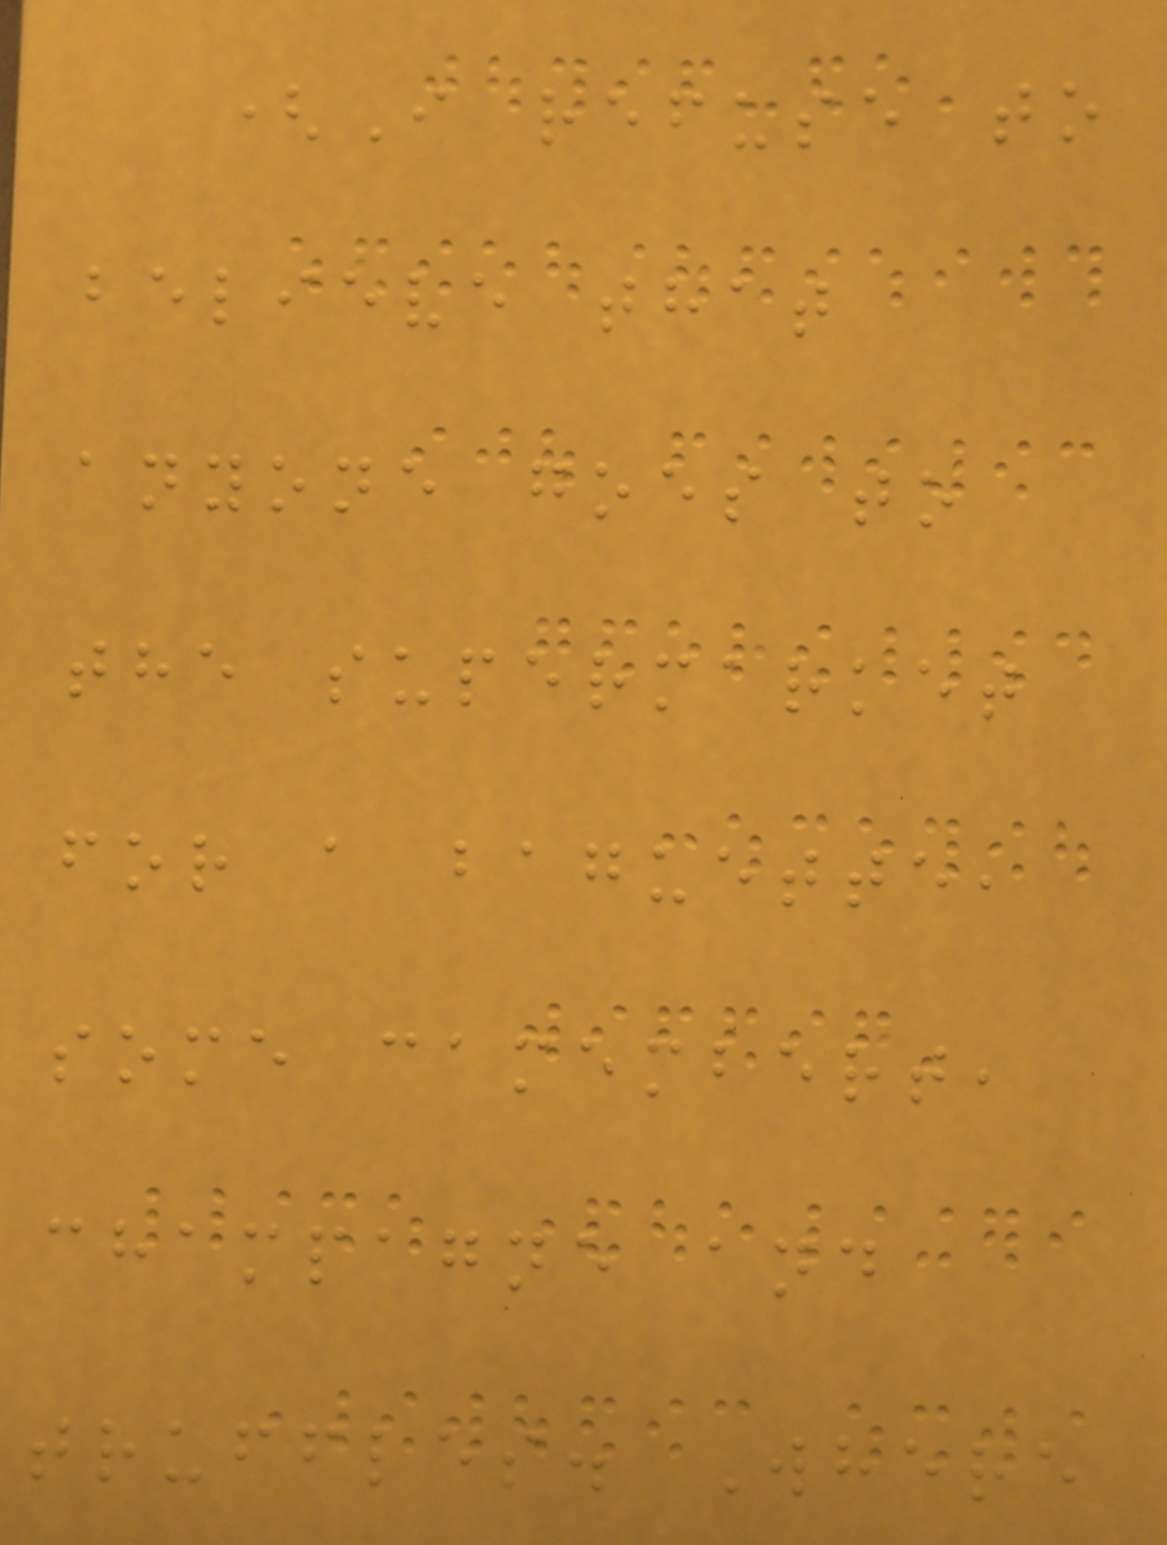(I refuse to
believe that
anyone goes to
the supermarket
for a baguette,
some camembert,
champagne and
truffles. Where
